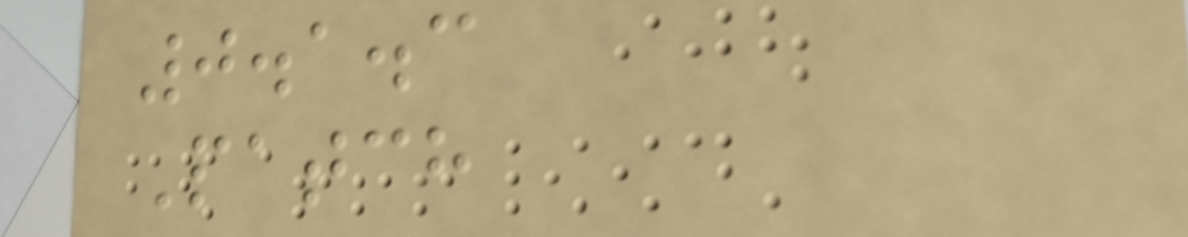0.1.3
Patch
